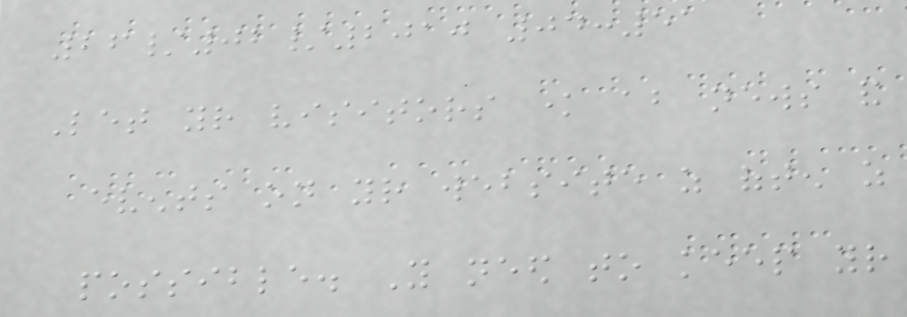26/02/2010 04:51
Let your visitors know about news and
events on your website as often as
possible. You need to keep your
